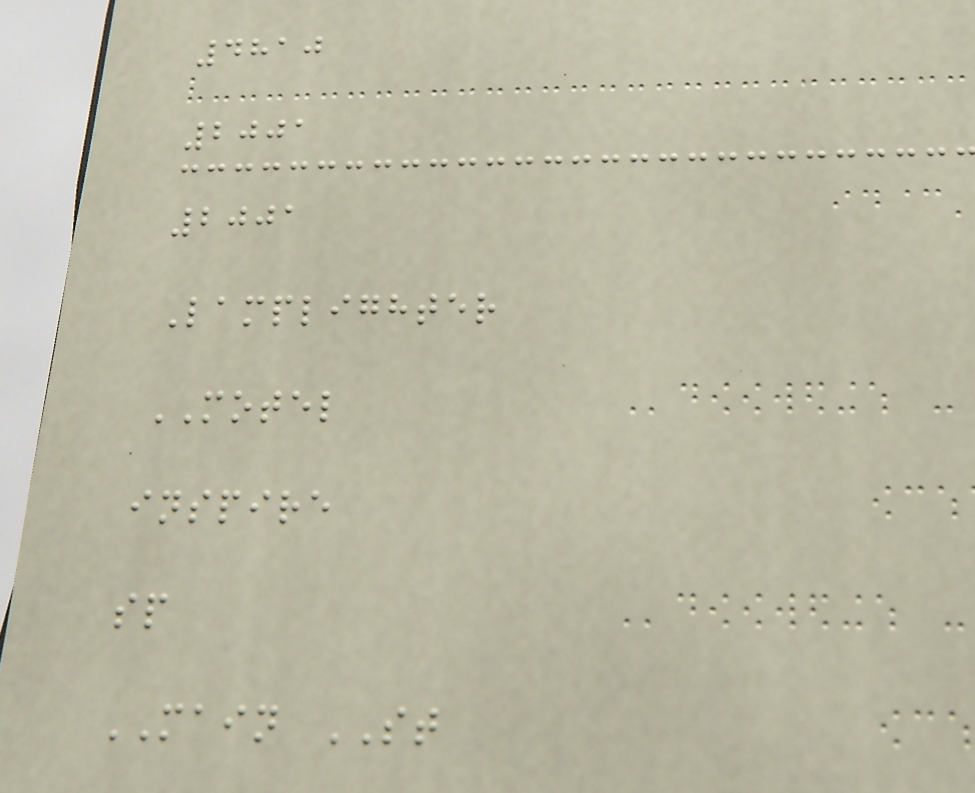4810
2001
2001
Lamplighter
MOTEL
inspire
sp
MAIN ST
